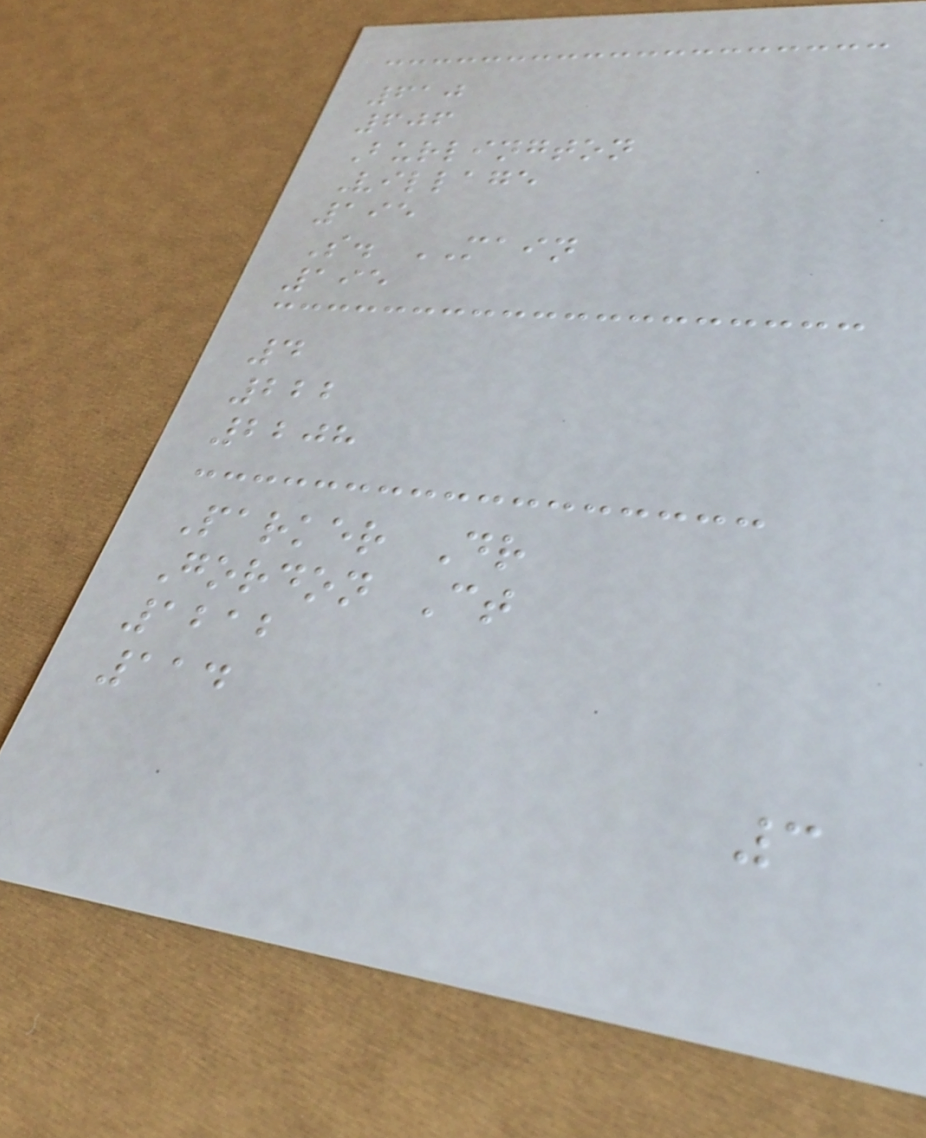610
606
Burlington
Village
195
S. MAIN
195
4
222
2208
Parker Dr
Gordon Ct
1212
114
3
